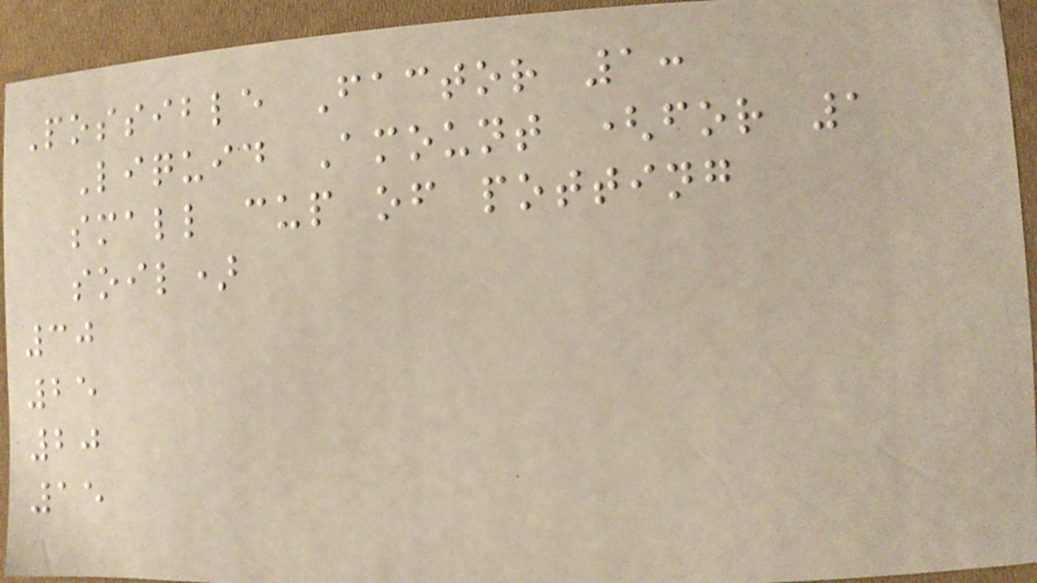Possible Factor 1:
Liquid Amount (for 1
small cup of potting
soil)
30
25
20
15
